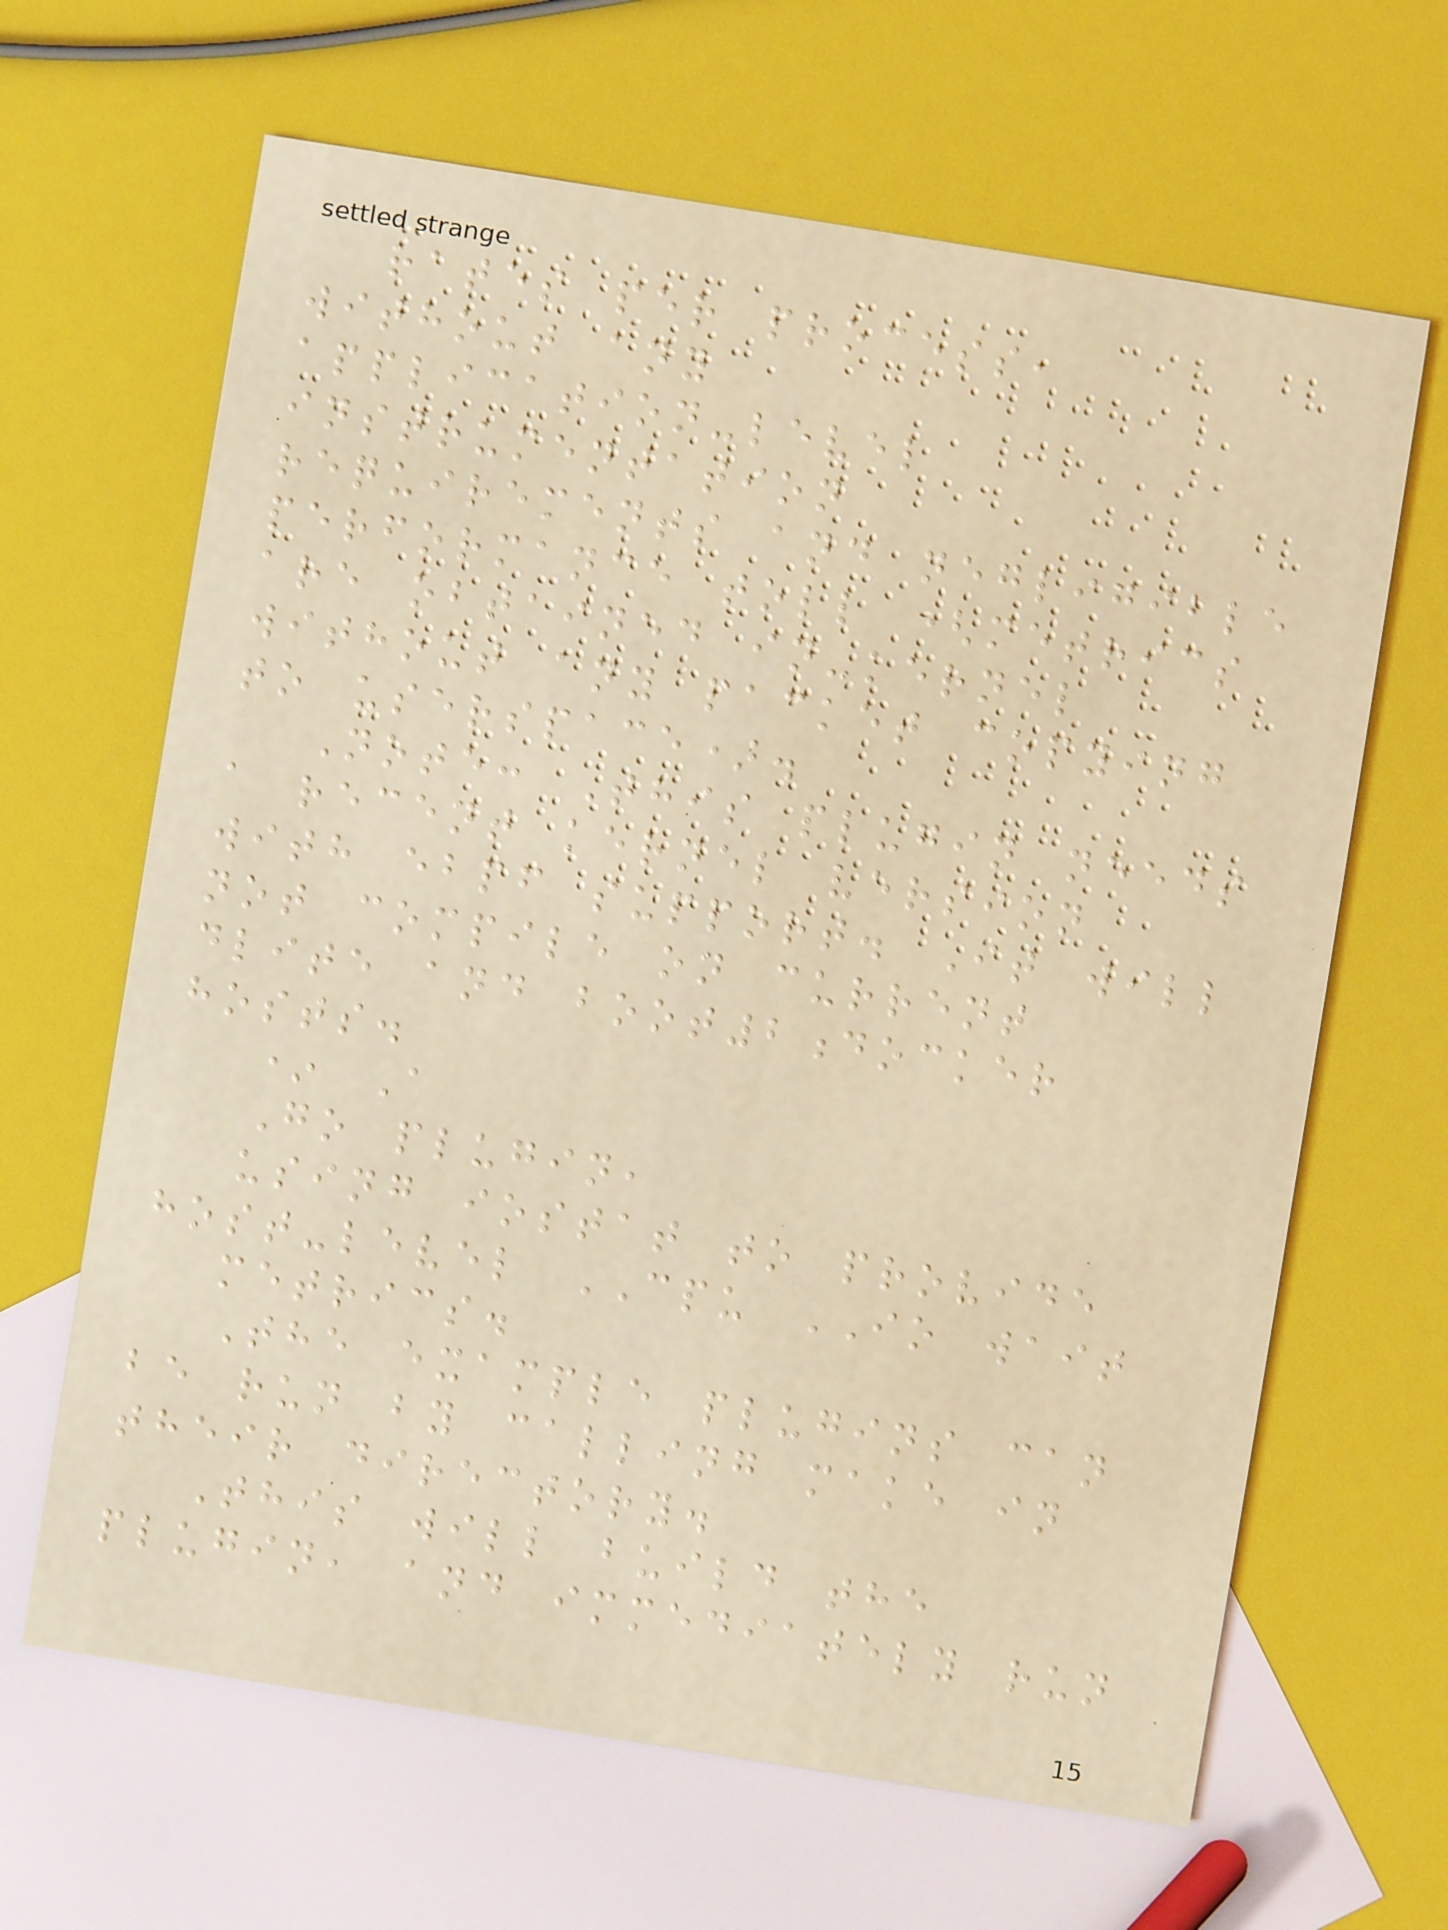rates per process,
without any
application-level
instrumentation
requirements and negligible
performance toll (metrics
are obtained in-kernel
without any packet copying
to userspace).
Note: This plugin needs
a recent kernel version
with ebpf support. It will
not compile on current
dlite and boot2docker
hosts.
* A
Go plugin,
using iostat to provide
host-level CPU IO wait
metrics.
The example plugins can
be run by calling make in
their directory.
This will build the
plugin, and immediately run
